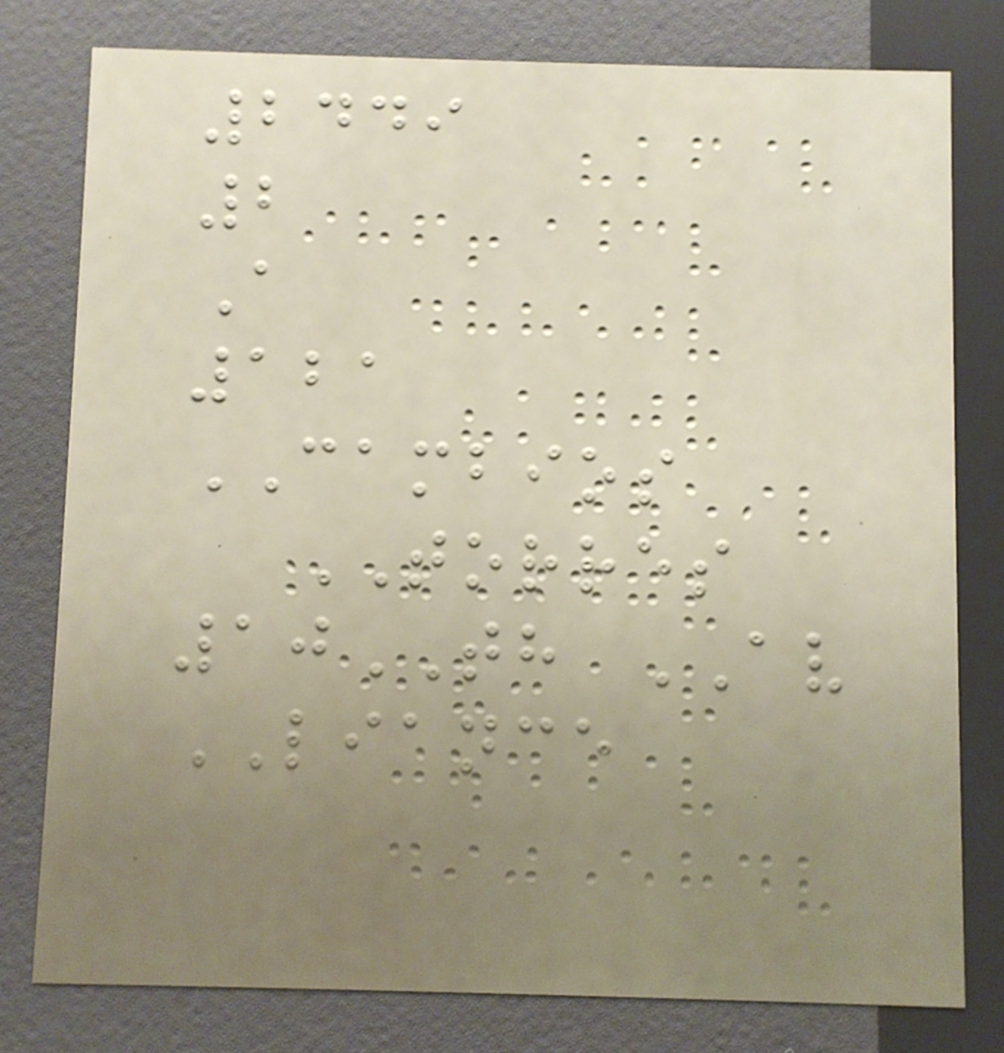2449
2
A
121
CAMBIOS
TORRES
10TH AV
LIANCE
